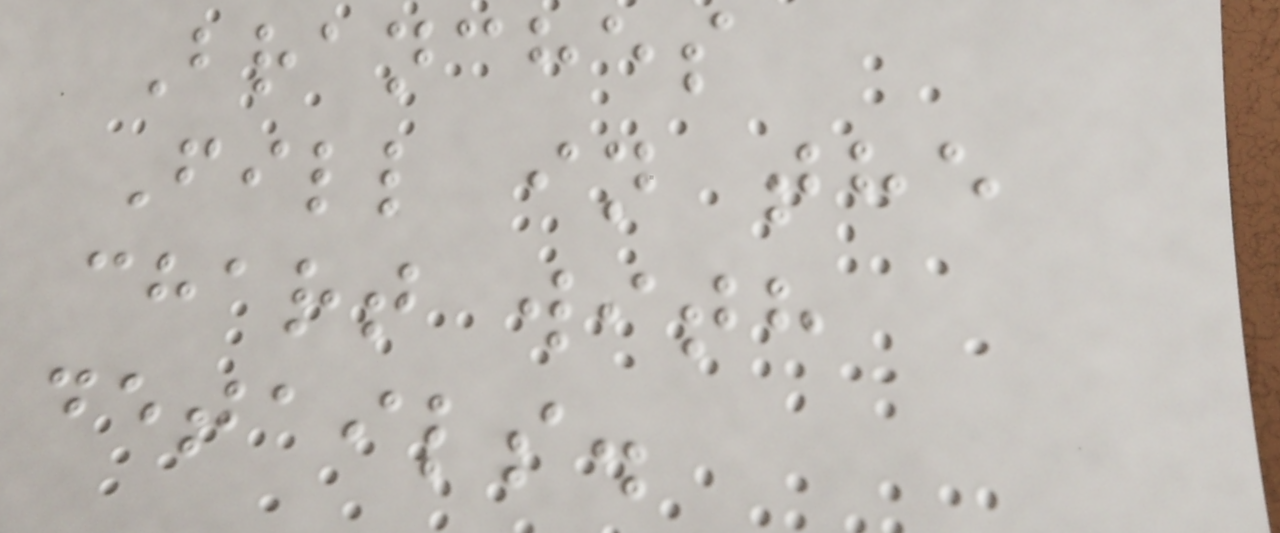Branches
Fill in the
chart with
details.
